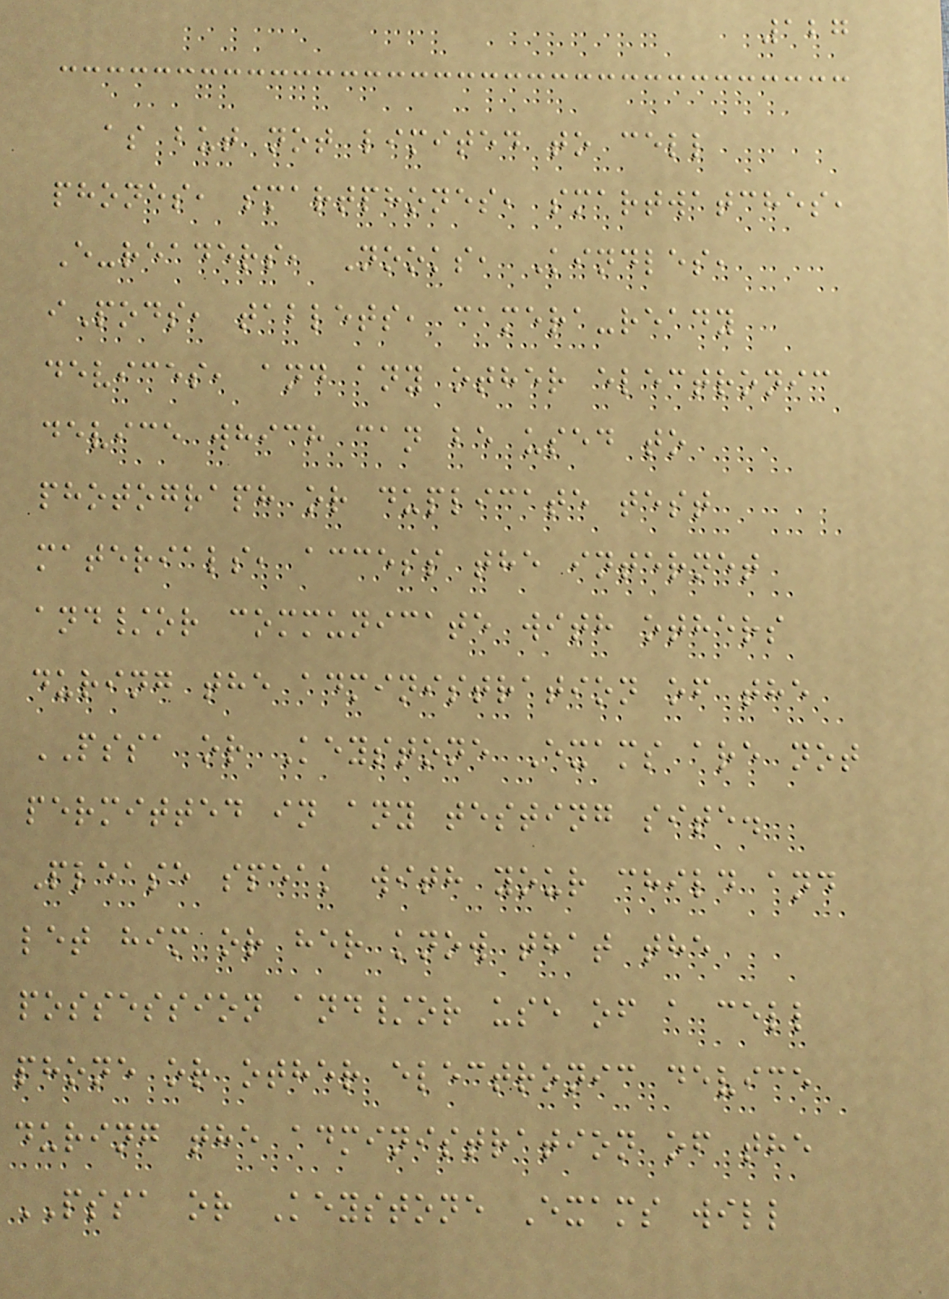127
as but not limited to cell
phones, smartphones, smartwatches,
E-readers, Nooks, Kindles,
iPods, tablets, camera-ready
devices, and any other electronic
device which can be used to
photograph or duplicate test
materials, access the internet
and/or communicate with others
during the administration of the
PSSA or Keystone Exams are not
permitted in any testing site.
Please speak with your child and
let him or her know that the
possession and/or use of a cell
phone or other electronic device
during the administration of the
PSSA or Keystone Exams will
